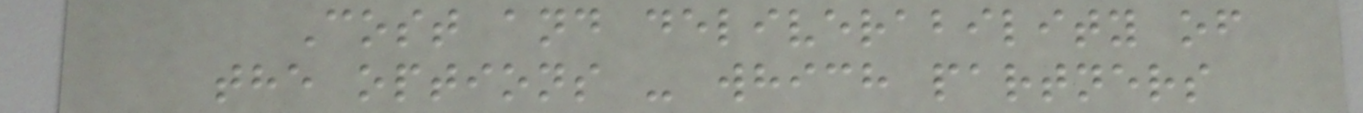Cost and deliverability of
the options - which partners
